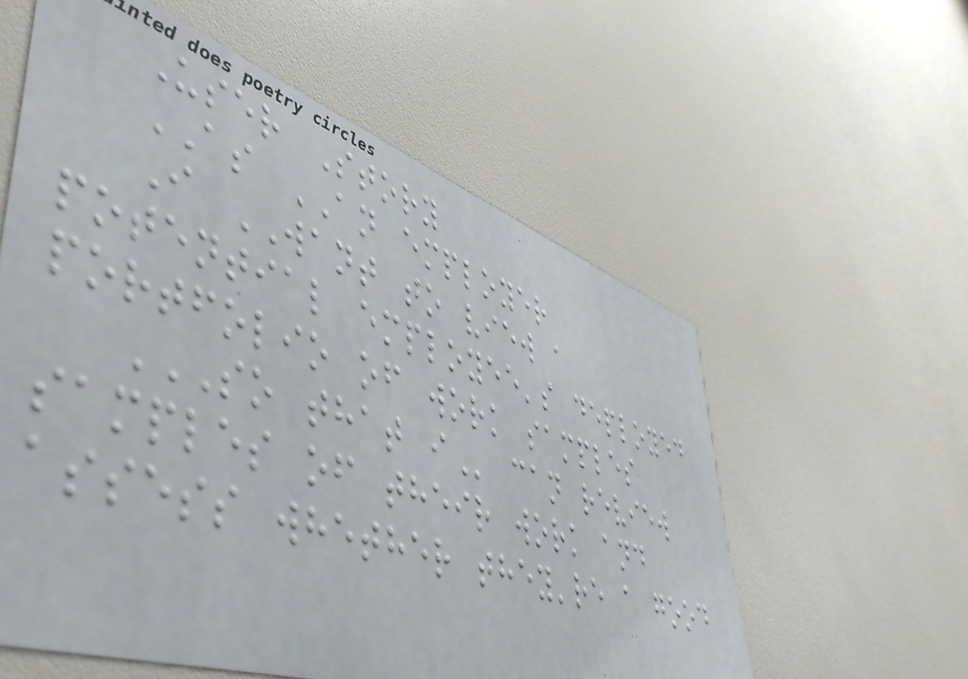User Story
AS AN employer
I WANT to view a
potential employee's deployed
portfolio of work samples
SO THAT I can review
samples of their work and
assess whether they're a good
